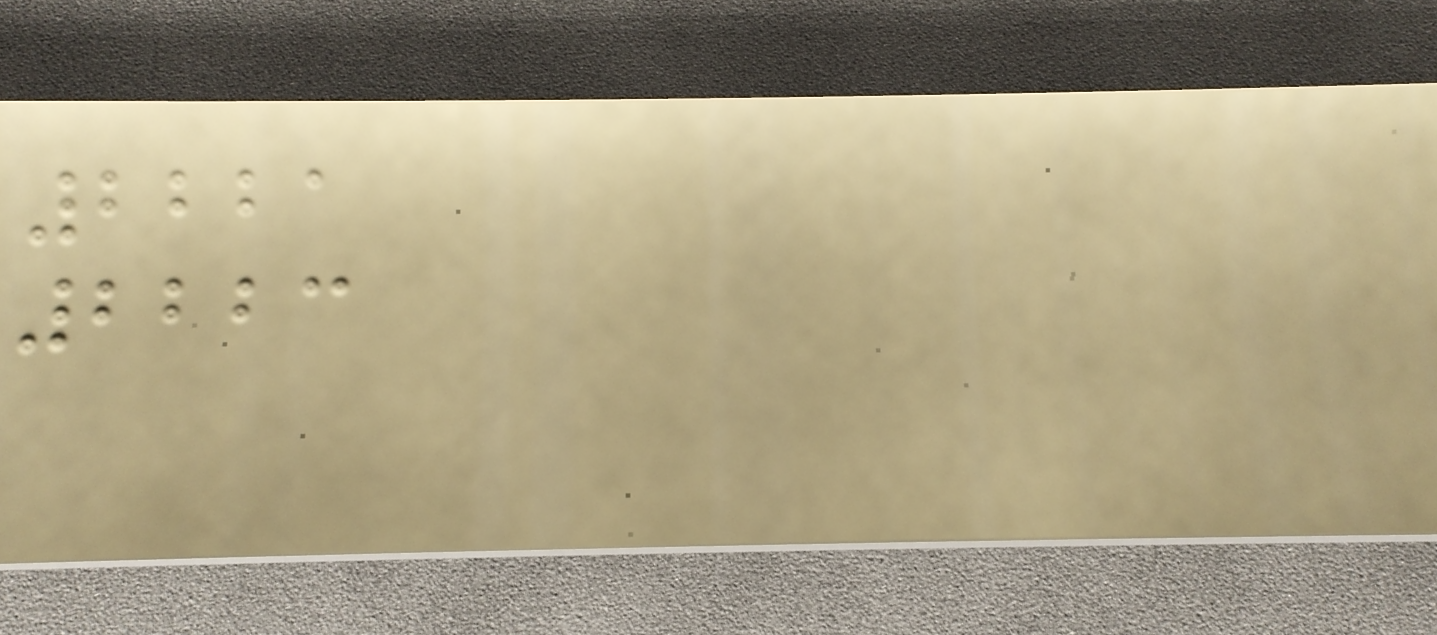2221
2223
